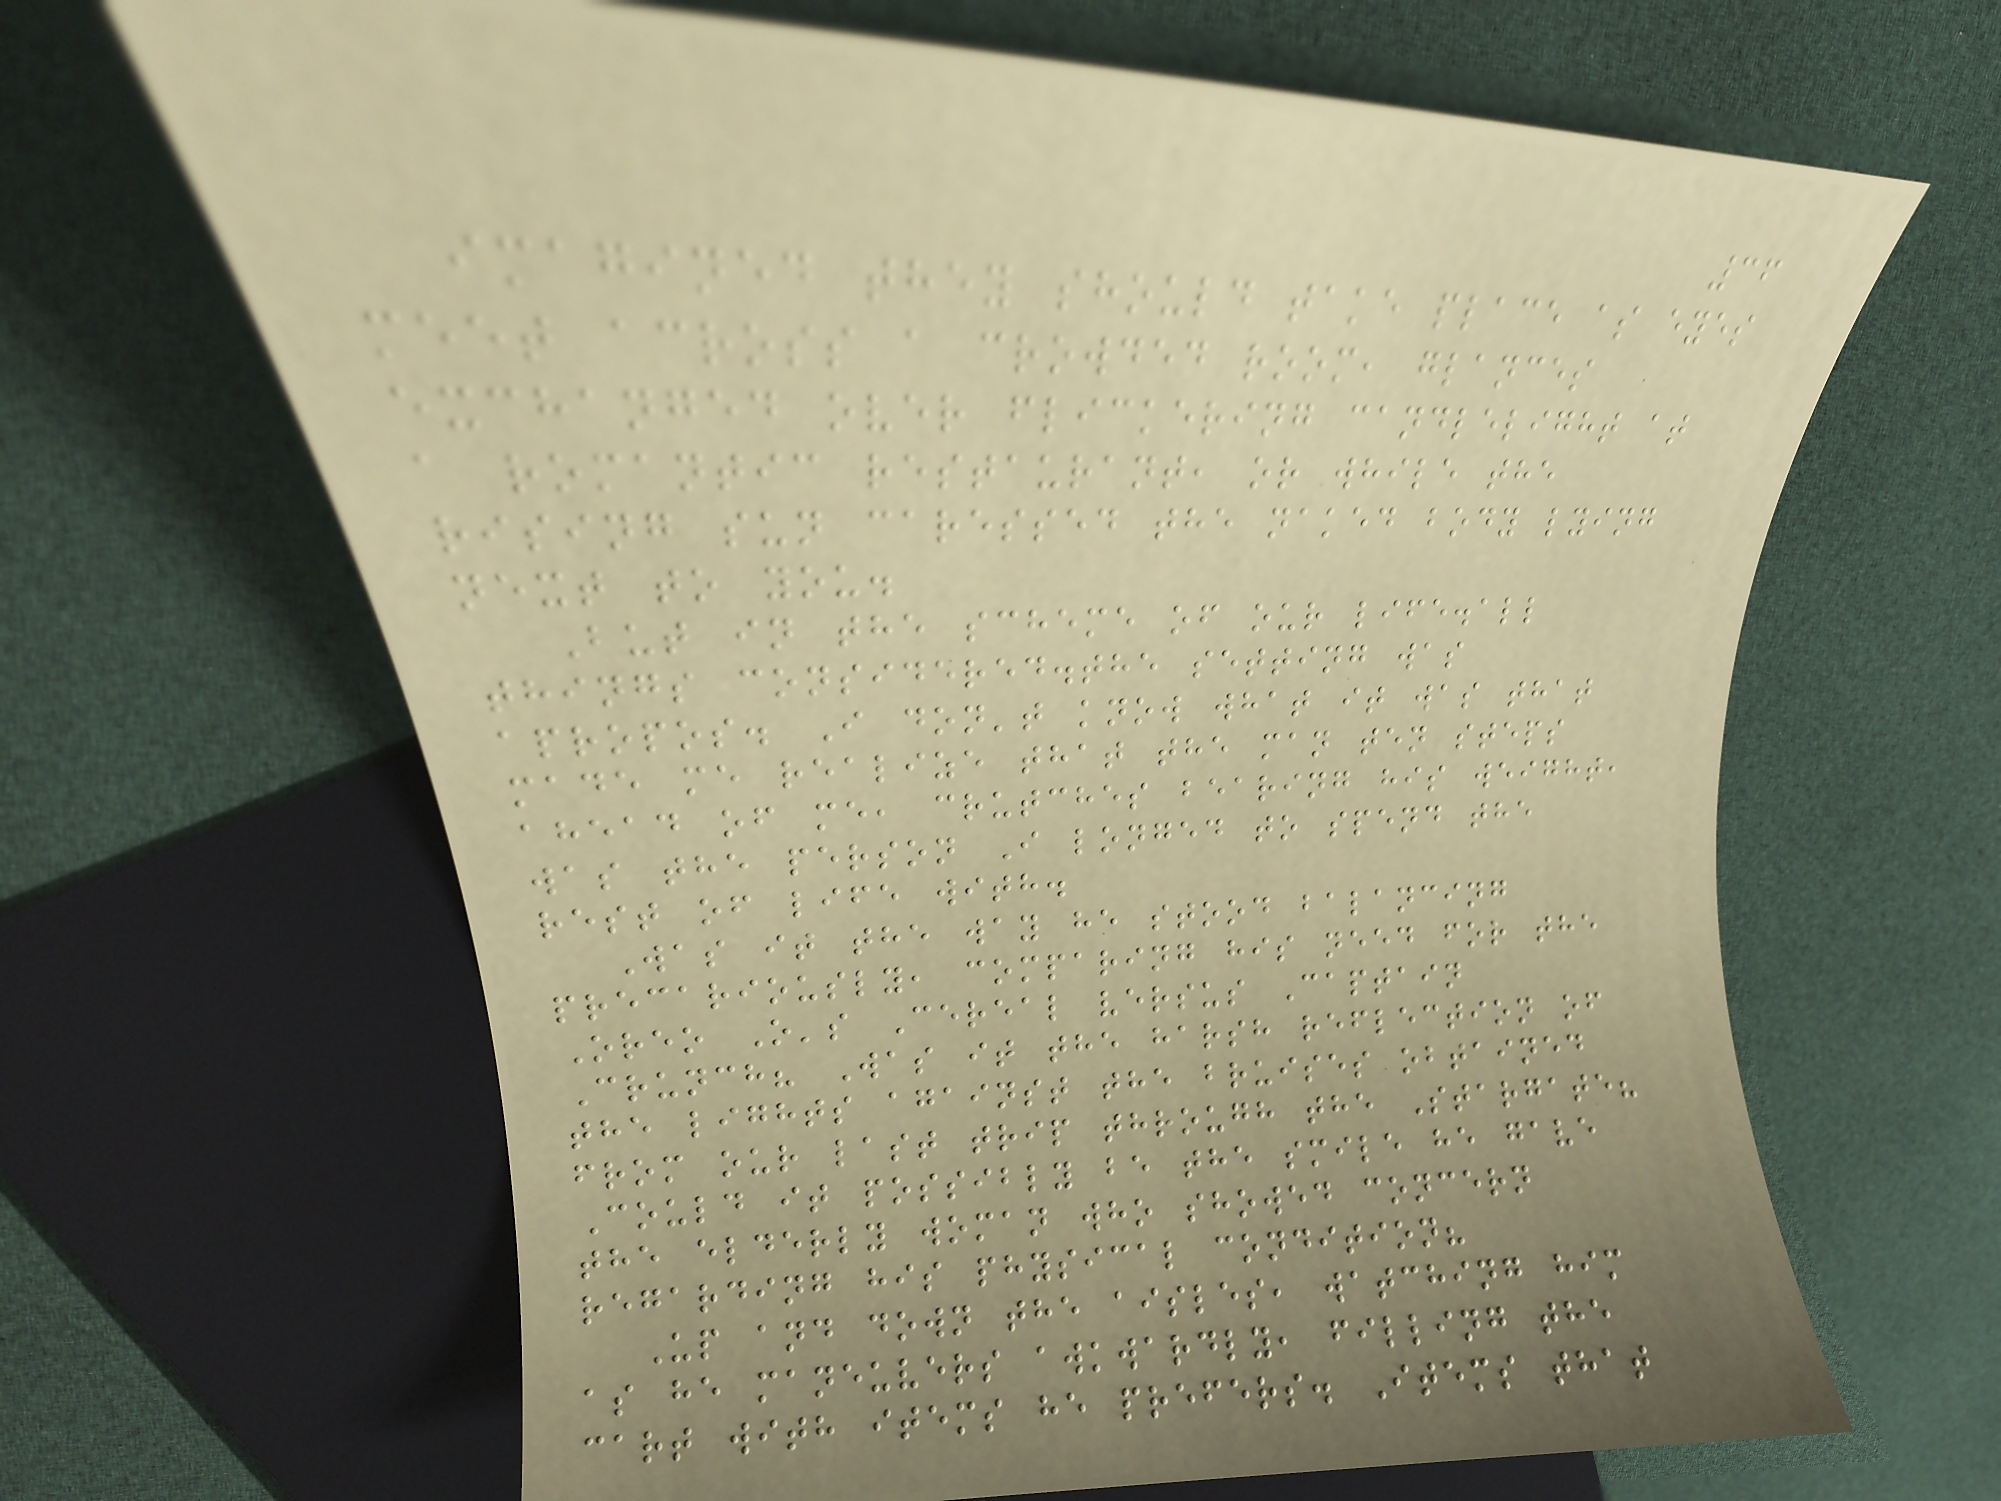36
imagined they should take place as eyes
meet across a crowded room, glances
exchanged over flickering candlelight at
a romantic restaurant, or while the
rising sun caressed the naked body lying
next to you.
But in the scheme of our life.all
things considered.the setting was
apropos. I don't know what it was that
made me realize that the man ten steps
ahead of me, crutches bearing his weight,
was the person I longed to spend the
rest of life with.
Was it the way he stood balancing
precariously, comparing his need for the
Oreo O's Cereal versus Captain
Crunch? Was it the harsh reflection of
the lights against the bruises obtained
from our last trip through the Stargate?
Could it possibly be the smile he gave
the elderly woman who showed concern
regarding his physical condition?
Up and down the aisles, watching him
as he maneuvers awkwardly, filling the
cart with items he prefers. Items that
